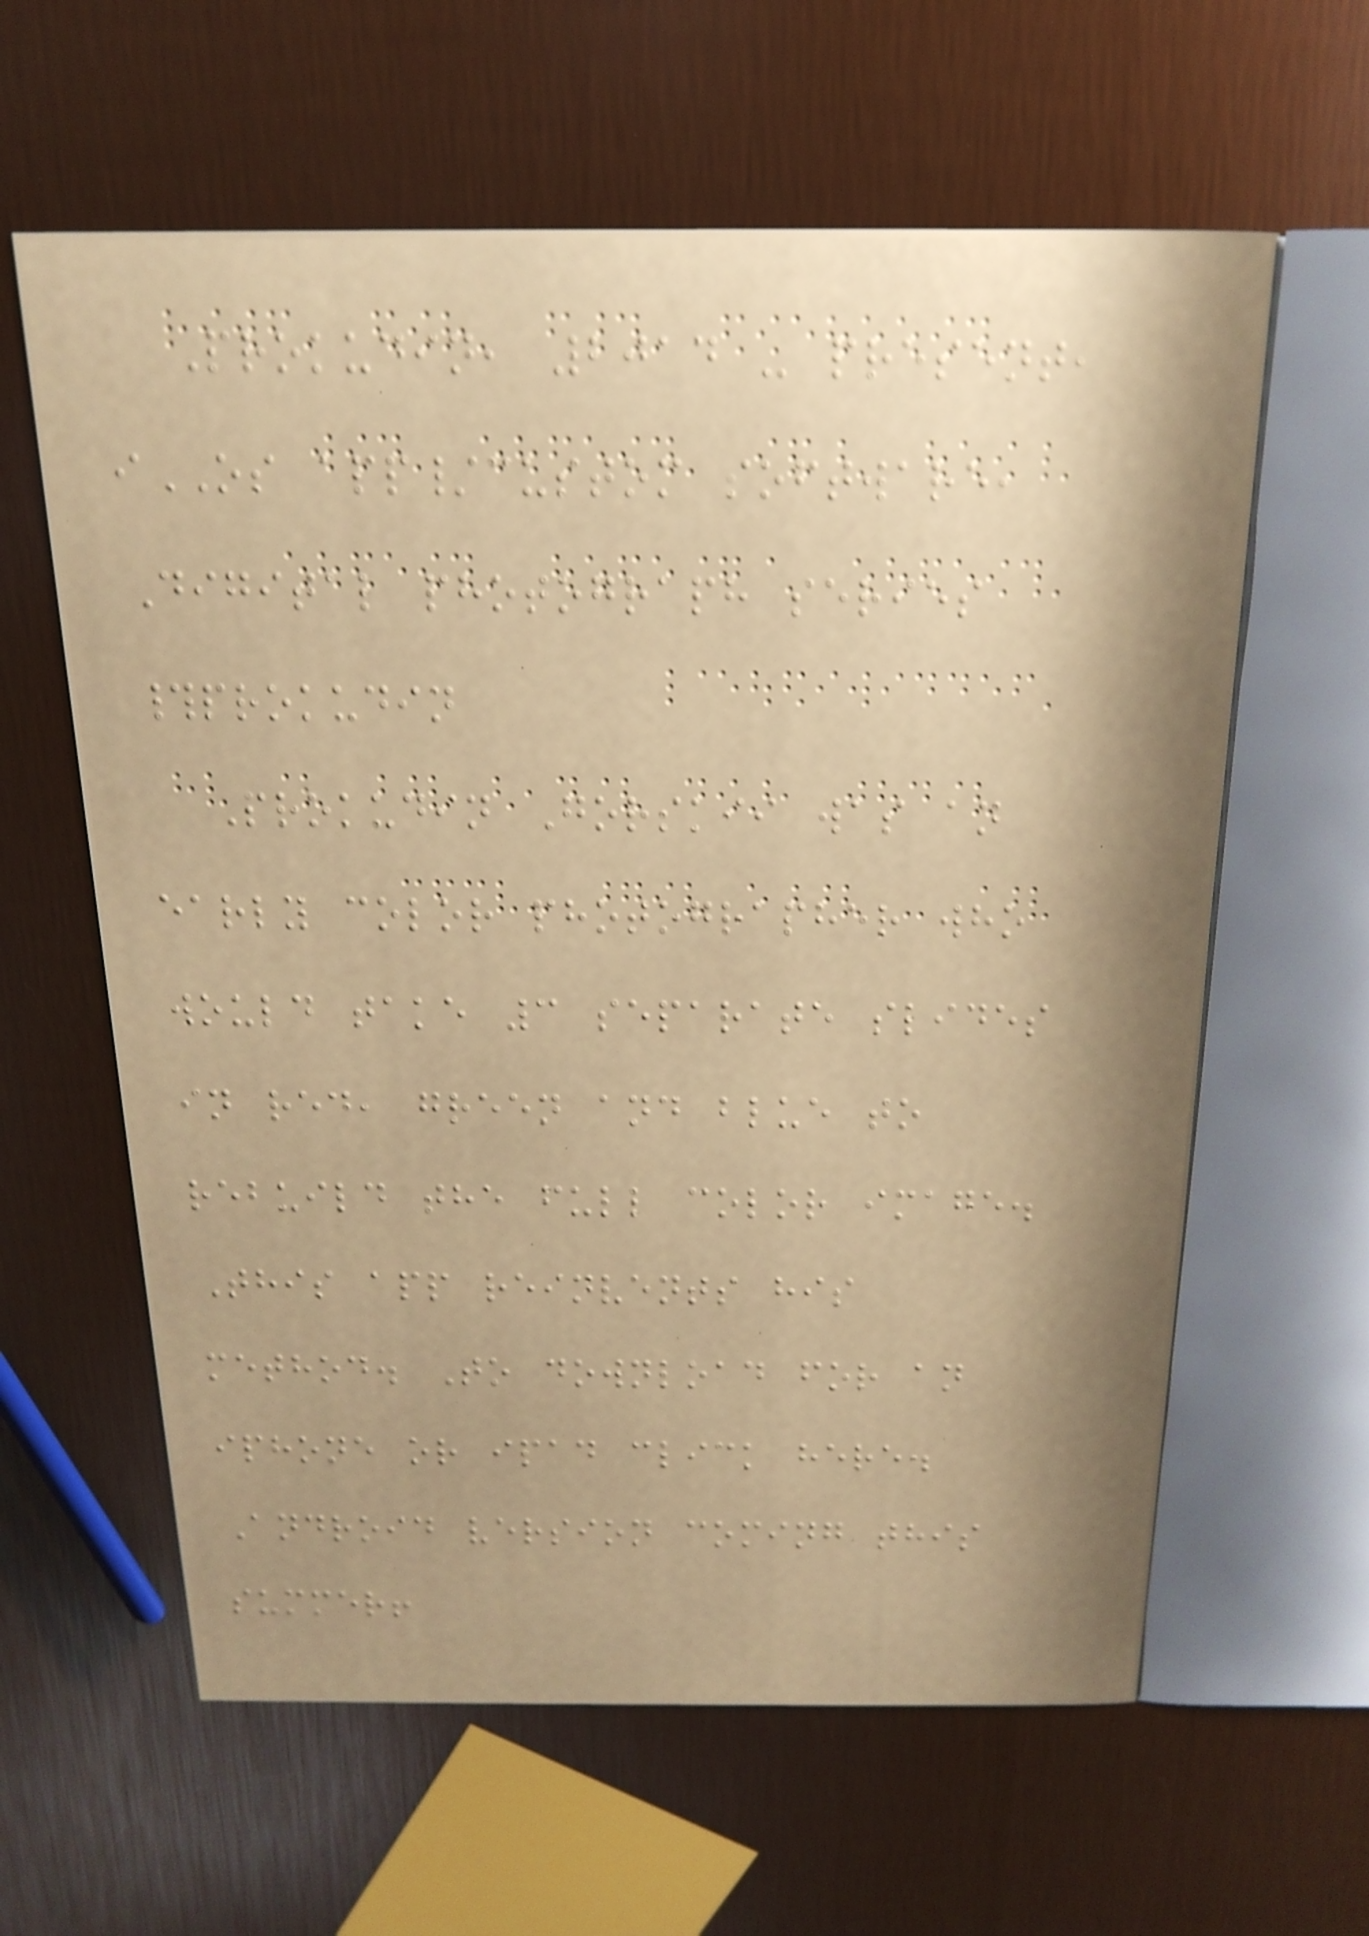Prokudin, 2014 - present,
iOS app/custom software,
Digital photograph series
#prokudin
Prokudin Gorskii was an
early color photographer who
would take 3 separate slides
in red, green and blue to
rebuild the full color image.
This app reinvents his
method. To download for an
iphone or ipad click here.
Android version coming this
summer!
